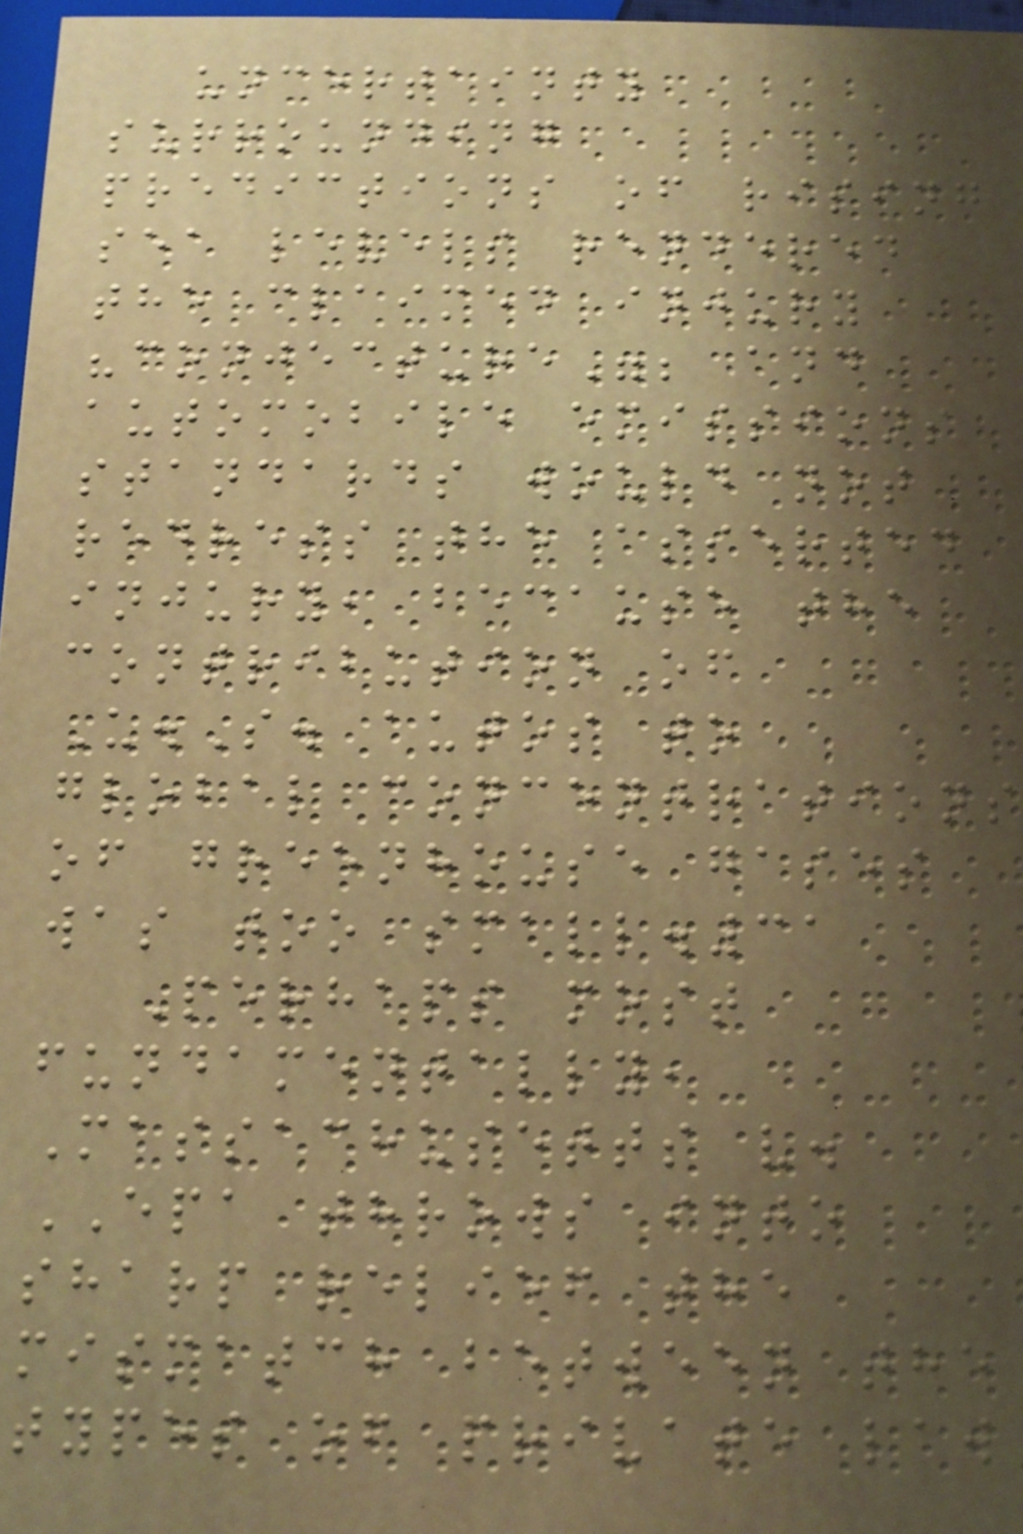uncertainty
surrounding
predictions of rising
sea levels rendered
the claimed injury
"conjecture"; and
automobile emissions
standards would not
redress the asserted
injury, because the
contribution of
U.S. autos to
global concentrations
of greenhouse gases
was too small.31
Perhaps most
fundamentally,
Massachusetts v.
EPA throws into
sharp relief the
mismatch between the
types of private law
